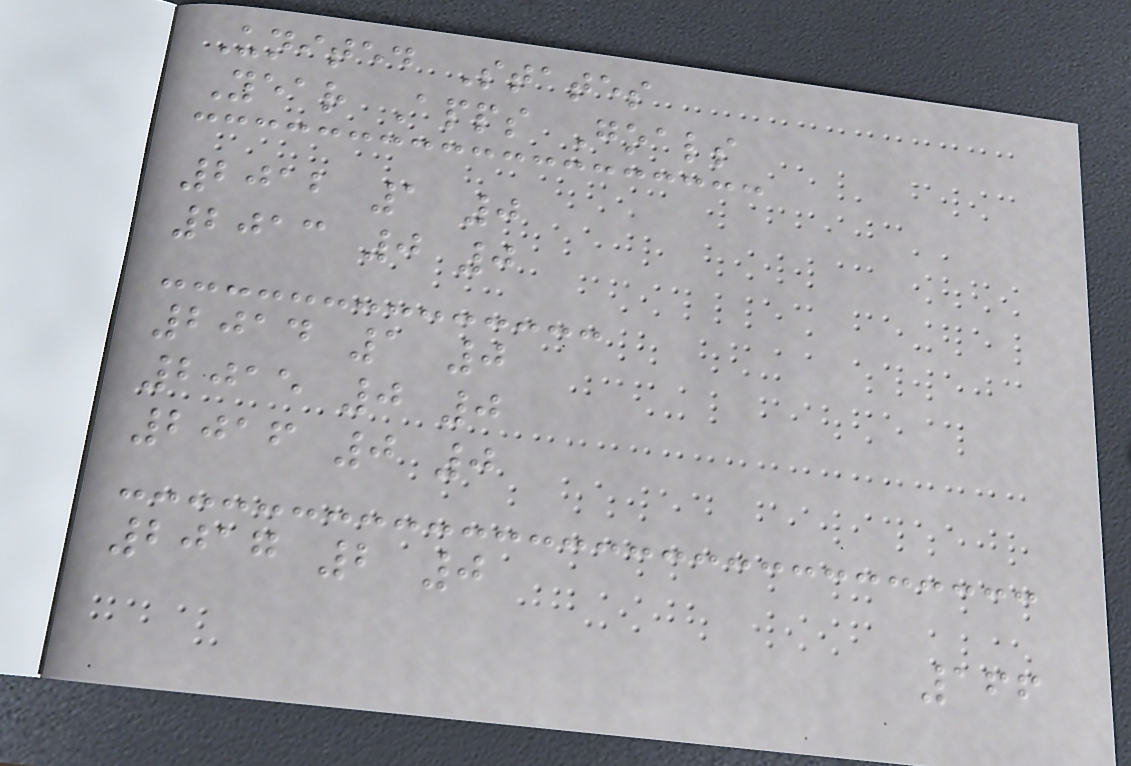United States
Year Apps Goals
2012 1 0
2013 0 0
2014 1 0
2015 0 0
2016 0 0
2017 2 0
166
